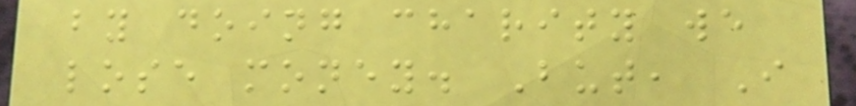by doing charity we
lose money. But, I
